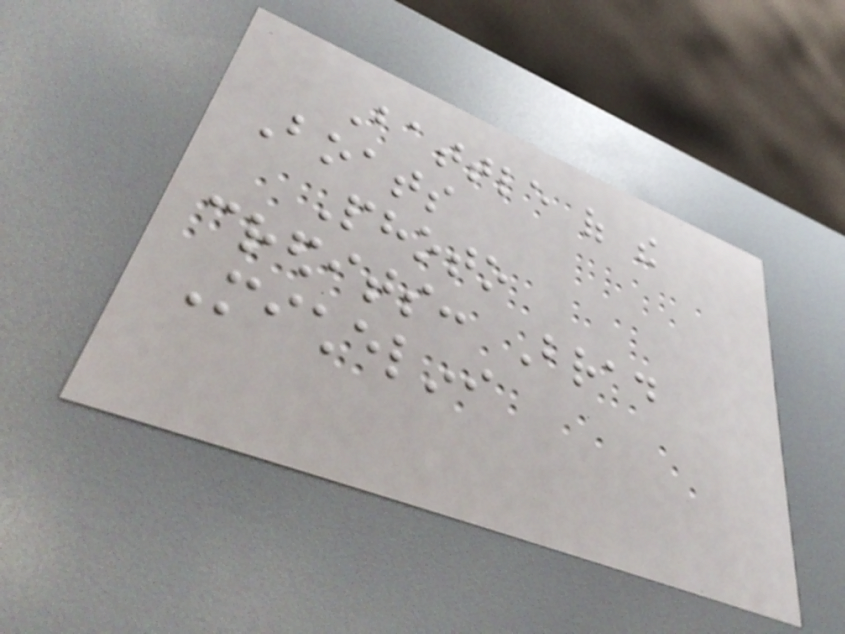Battle of the
Boats
Photo
credits: Brad
Michelini
